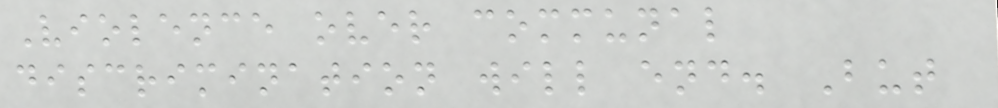Violence over communal
discrimination will end. But
